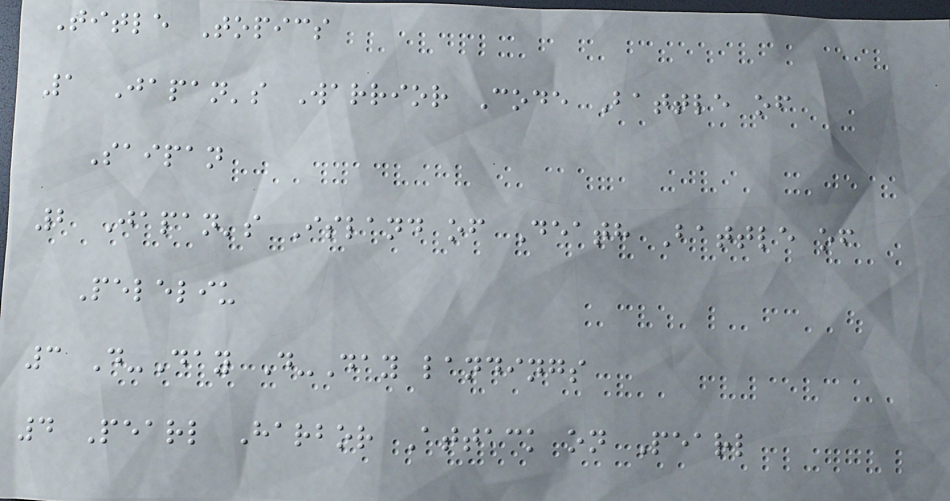Title Topics
1 Japan's Warrior Code Battle of
Saipan
2 Japan's Island of Death Battle of
Peleliu
3 D-Day D-Day landings
4 Pearl Harbor Attack on Pearl
